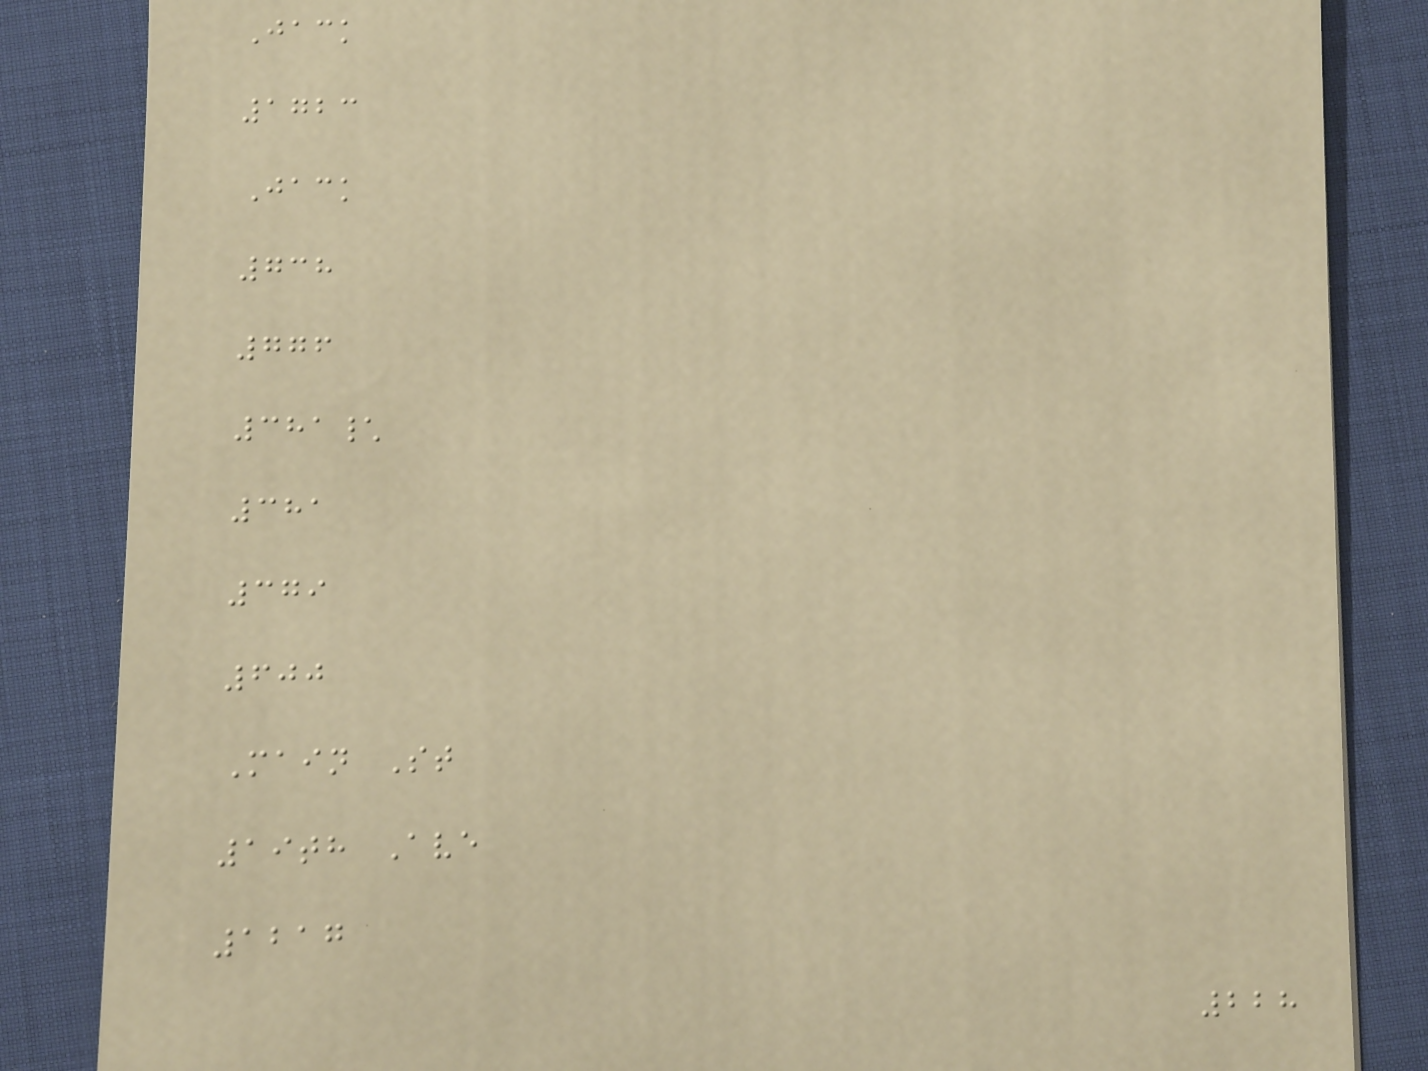Jack
1723
Jack
738
776
381\
381
379
600
Main St
19th Ave
1217
228
